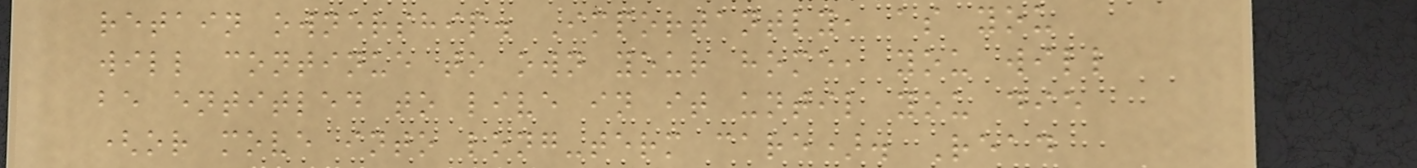retain ownership. Importantly, as you
will continue to own your home, you will
be entitled to live in it until you die
(or move into long-term care). Read
